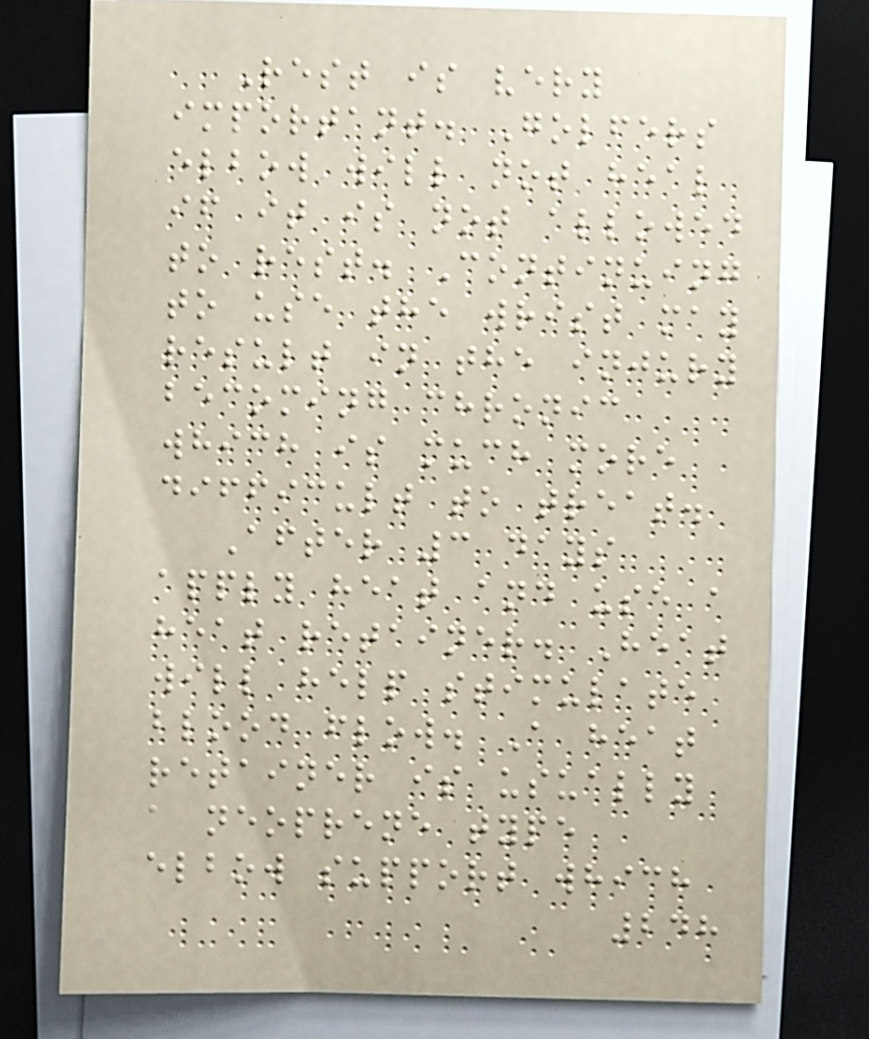Rest is very
important. Golfers
elbow will not heal
if it is not allowed
to rest. Continuing
to use the wrist may
result in the injury
becoming chronic
which is much more
difficult to treat.
After 3 days
apply heat and use a
heat retainer. Heat
will help stimulate
blood flow. A heat
retainer is usually
a neoprene type
elbow support which
248
